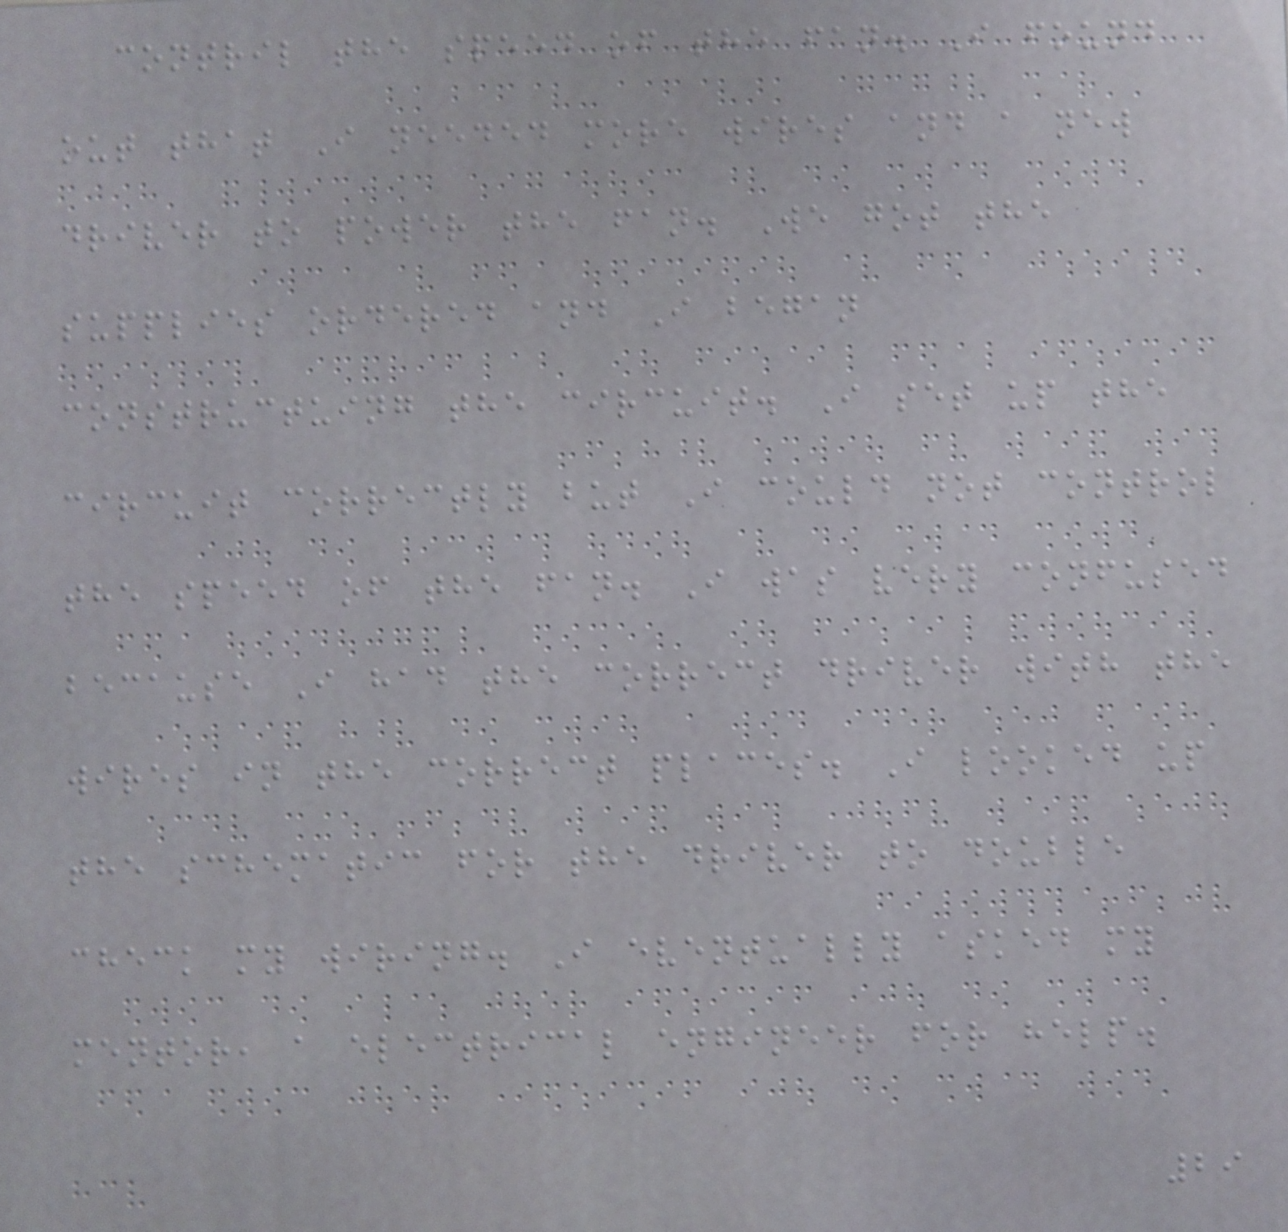contril the speed of the fan. I found
out that I needed more wires and a new
driver to power the fan. We got the
supplies ordered and I began
constructuing the circuit. I set up the
circuit correctly but I could not control
the speed of the fan. I was very confused
because I had the correct driver with the
wires in the correct places. I looked up
the schematic for the driver to double
check my wiring. I eventually asked my
mentor, a electrical engineer for help.
29
